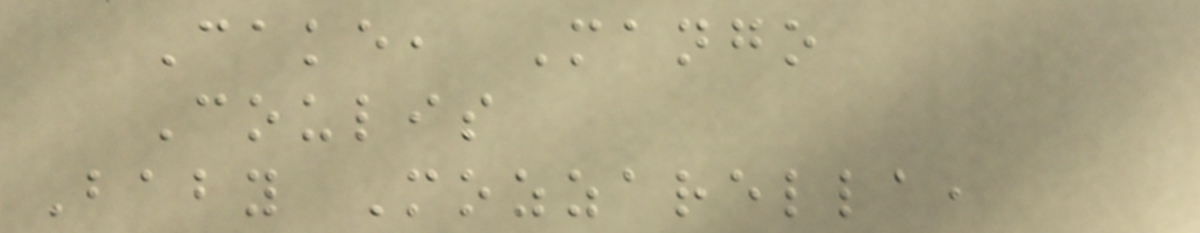Cake, Mango
Coulis
Baby Mozzarella,
